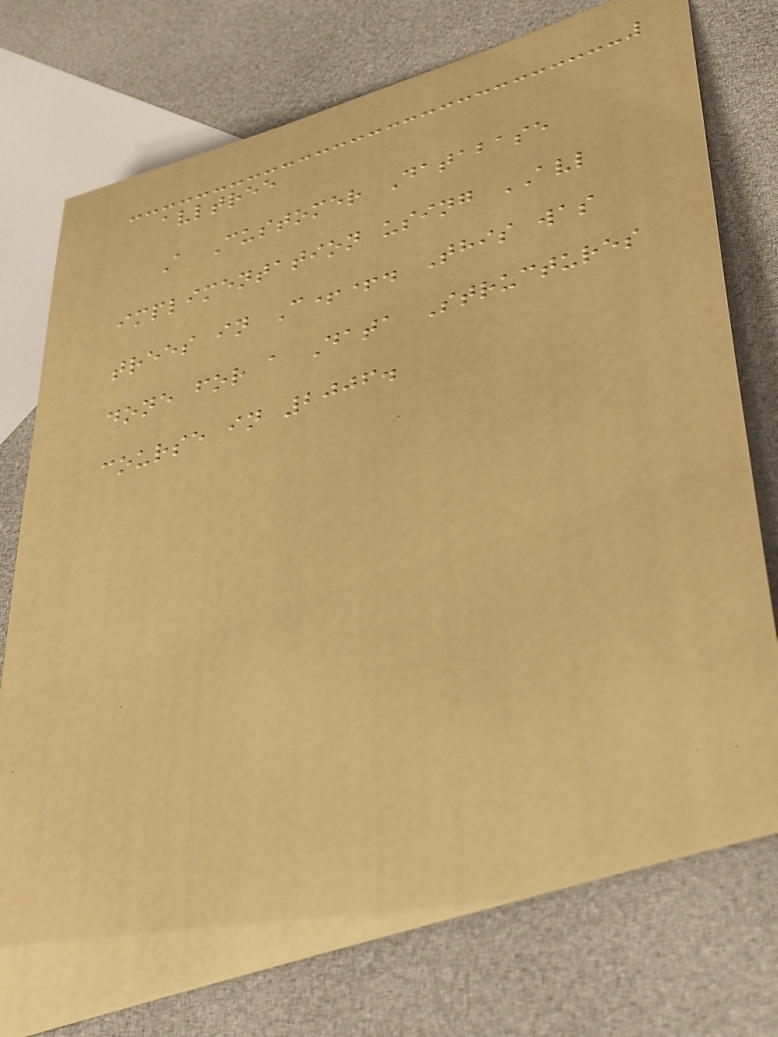avltree
A Customer Database
implimentation using AVL
trees in C++. This was
done for a Data Structures
course in 2006.
